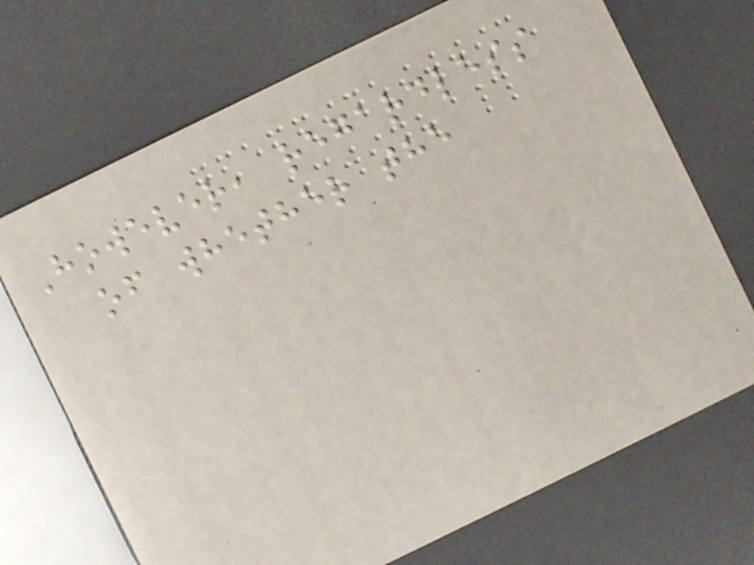However, regardless
of whether the
